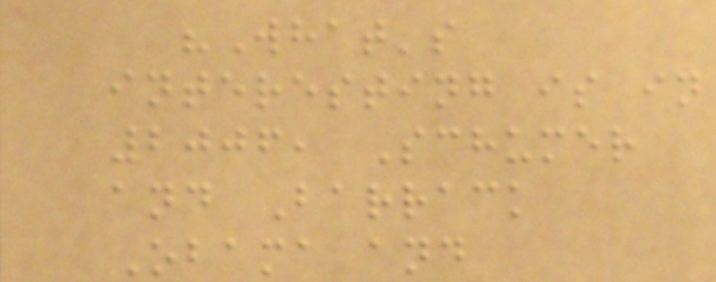"What's
interesting is in
2006, Schumer
and Barrack
Obama and
